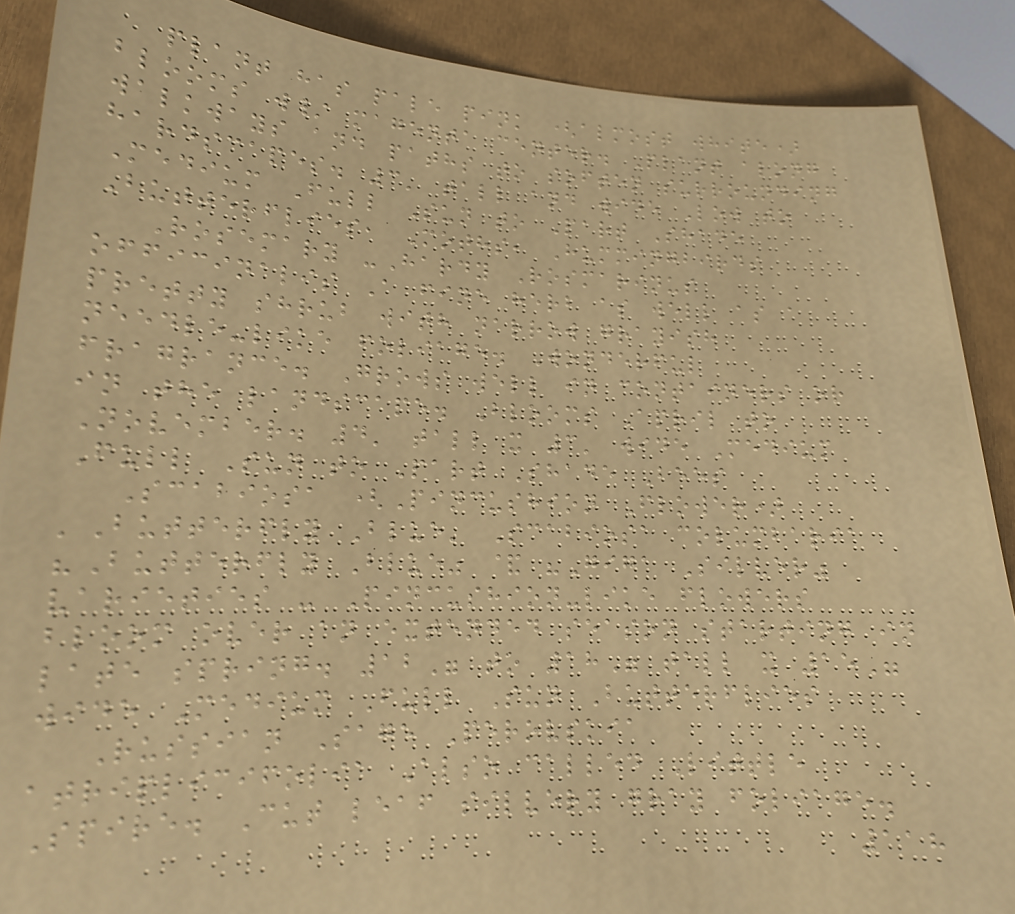plant has pale pink (almost white)
blooms w/ magenta center. Plant along
walkways and paths to soften surrounding
hardscapes. 3' tall and wide Low to
Medium Full Sun to Part Shade
Butterflies, Moths, Hummingbirds
Rosemary -Hardy Rosmarinus
officinalis A fine herb as well as a
pretty shrub with narrow grayish
needle-like foliage. Wonderful
fragrance. Grows well in containers or
in the landscape. Blooms April to
November. 4' tall x 3' wide Medium
Full Sun to Part Shade Bees
Scabiosa (Pincushion Flower)
'Butterfly Blue' Scabiosa columbaria
"Butterfly Blue" & "Giga Silver"
varieties - Pincushion-like flowers
bloom over an extended season starting in
late spring. 12" to 18" tall x 15"
wide Medium Full Sun Butterflies
Russian Sage Perovskia
atriplicifolia Also called Little
Spire. Cut leaf silvery gray foliage.
118
